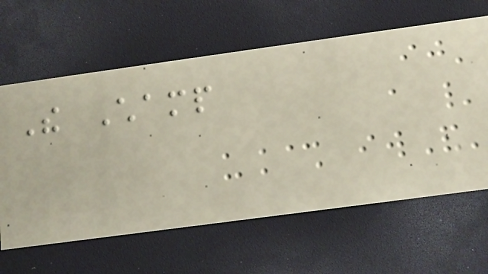The Champ
